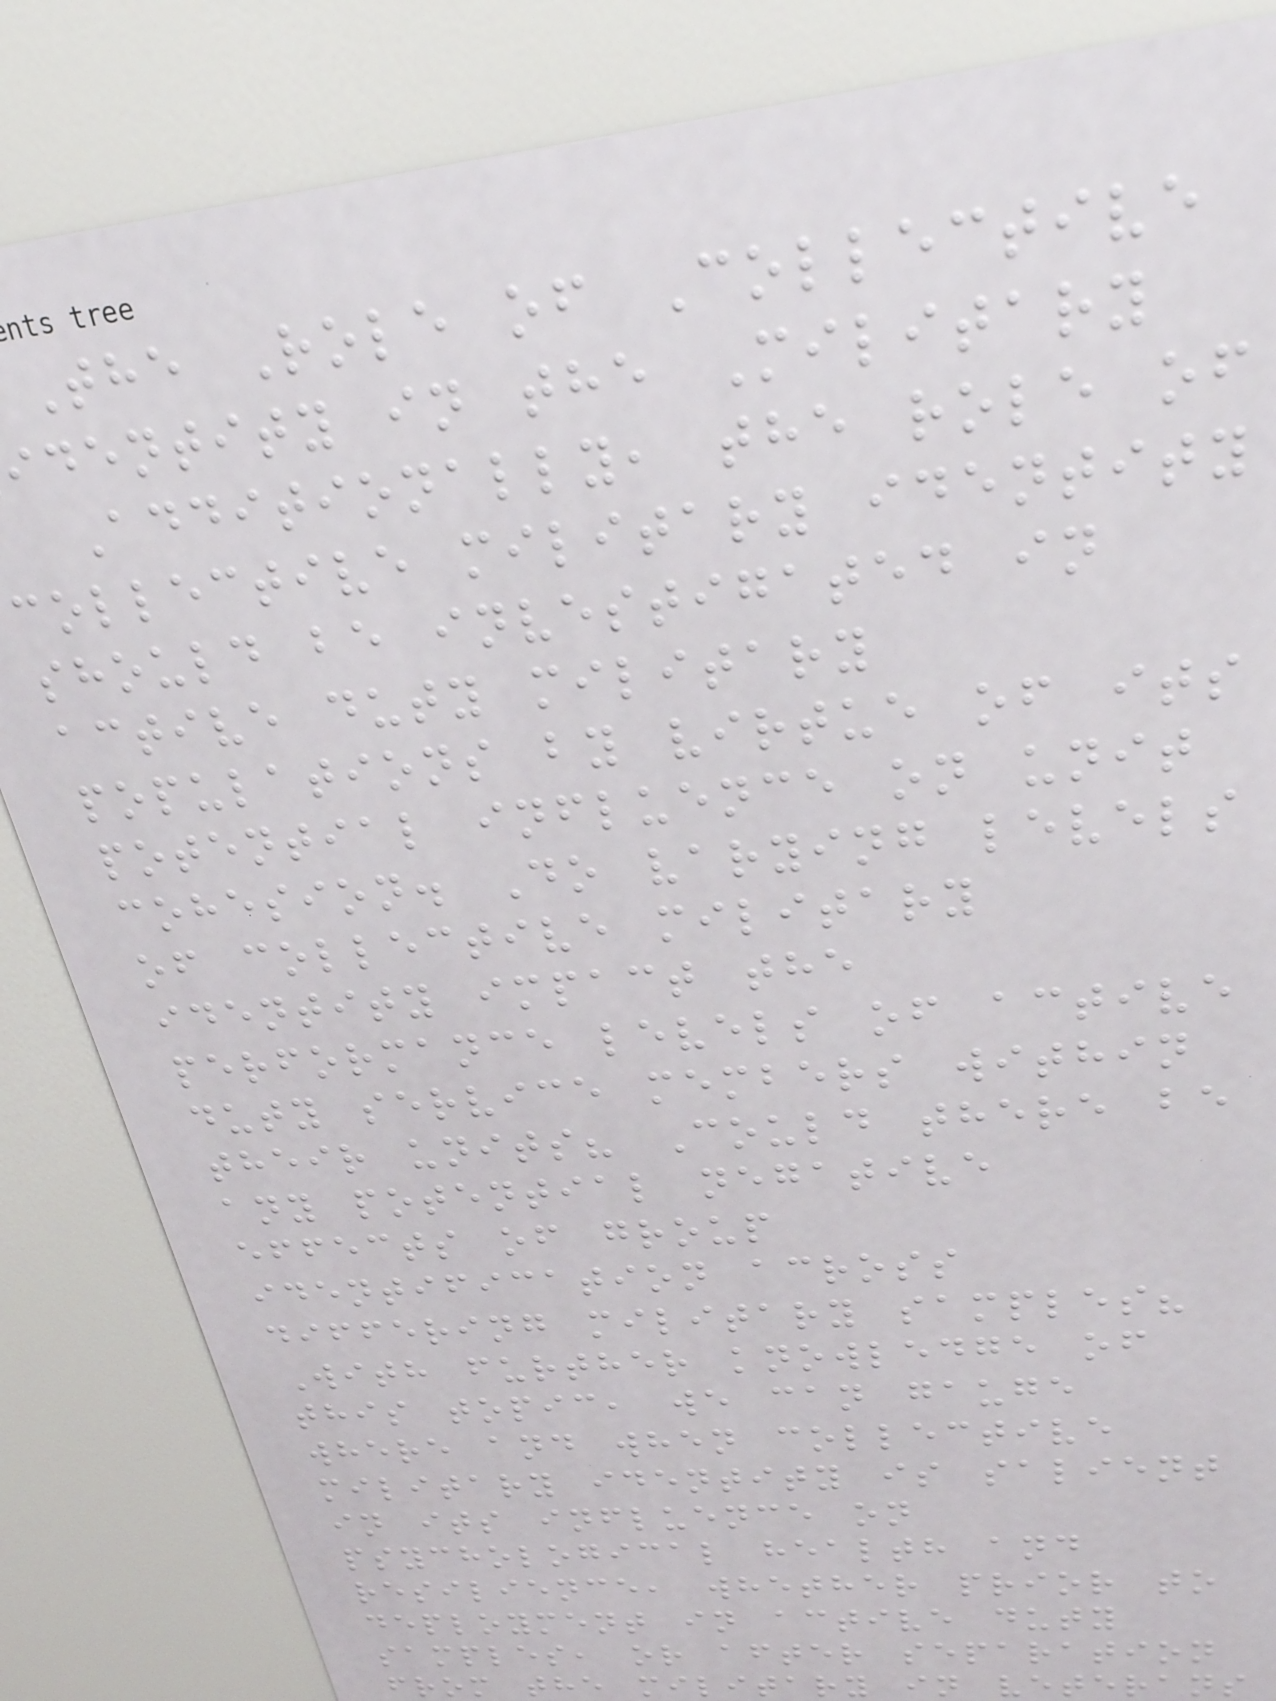The Role of Collective
identity in the Military
Additionally, the role of
collective military identity
should be investigated in
active duty military
populations by virtue of its
potential influence on unit
cohesion. Do varying levels
of collective military
identity impact the
performance levels of active
duty service members within
their units? Could there be
any potential negative
effects of group
identification across
differing military samples?
With further knowledge of
this topic, we can gauge
where and when collective
military identity is salient
in its influence on
psychological health and
resilience, whether prior to
deployment in active duty
samples, or after separation
from the military in veterans
